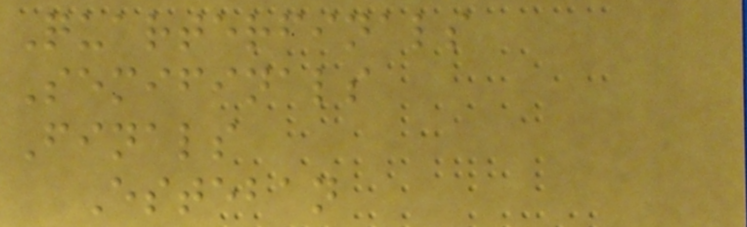Quarterfinals
Semifinals
Finals
Esteban
